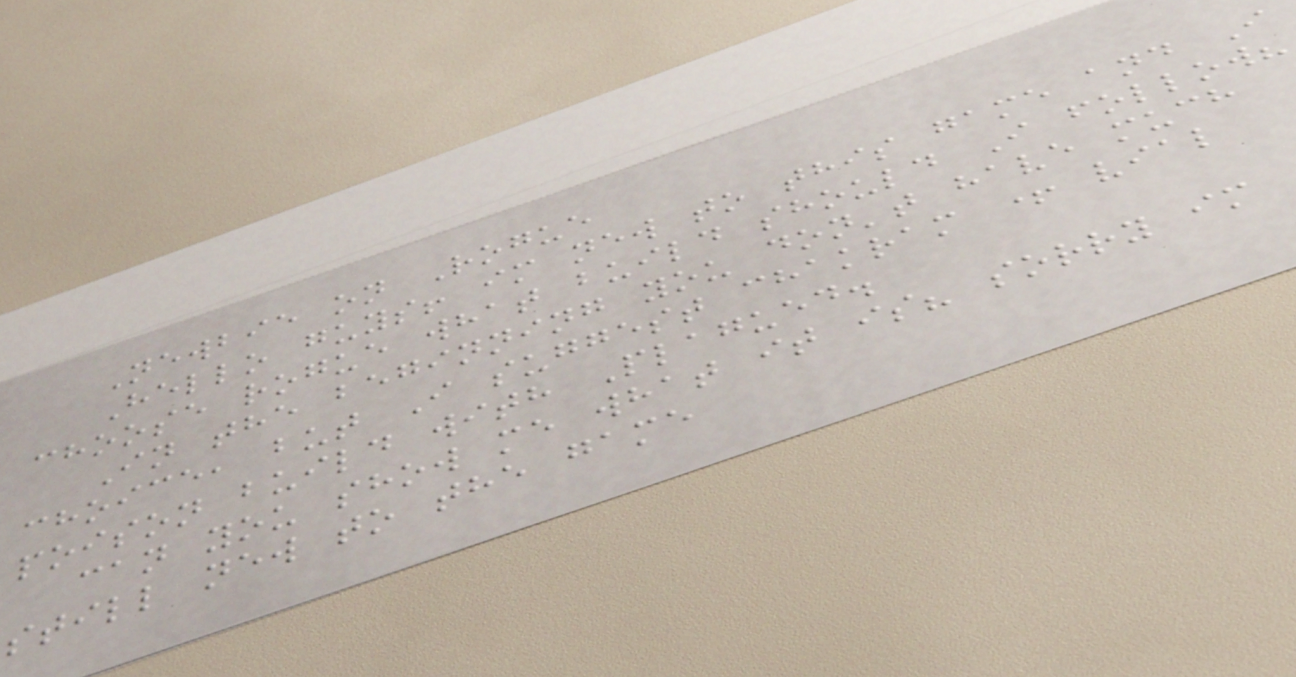Newbie on Rogue
Hello guys! im new to this game and I
choose rogue what build should I follow?
In the beginning you don't have much
choice, but I suggest chakram + vial
poison build with Plagued.
can you show me what it is? sorry im
still new to the game
